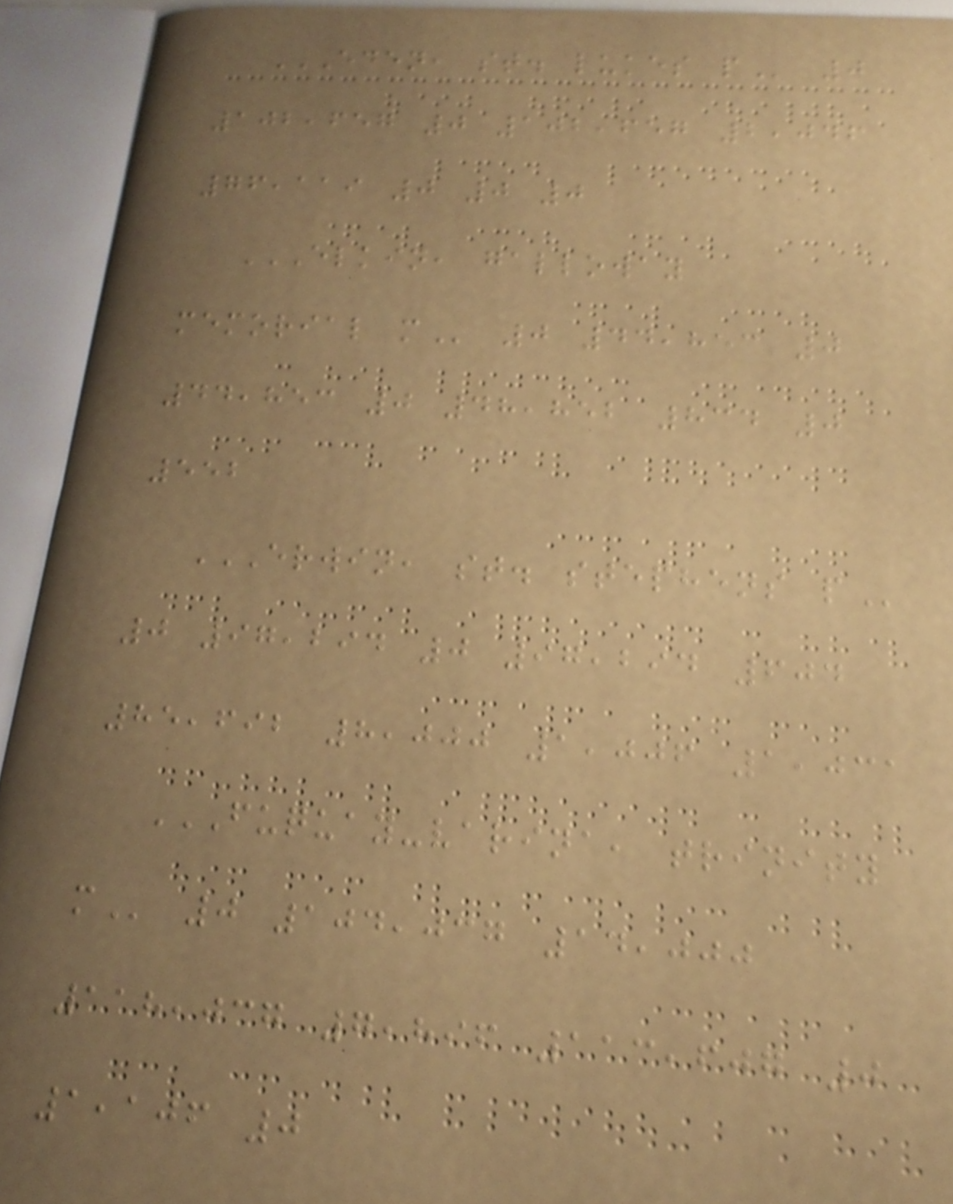EDEN, ST. LUKES P 0
102,657 0 102,657 2,046
76,119 0 0 0
ELKIN, GALLOWAY
MEMORIAL M 0 44,853 0
44,853 0 48,852 834 0
552
ERWIN, ST. STEPHENS P
0 97,294 0 97,294 604
85,692 8,000 1,006 1,031
FUQUAY-VARINA, TRINITY
M 0 104,037 14,000
118,037 7,896 113,607 0
1,106 0
